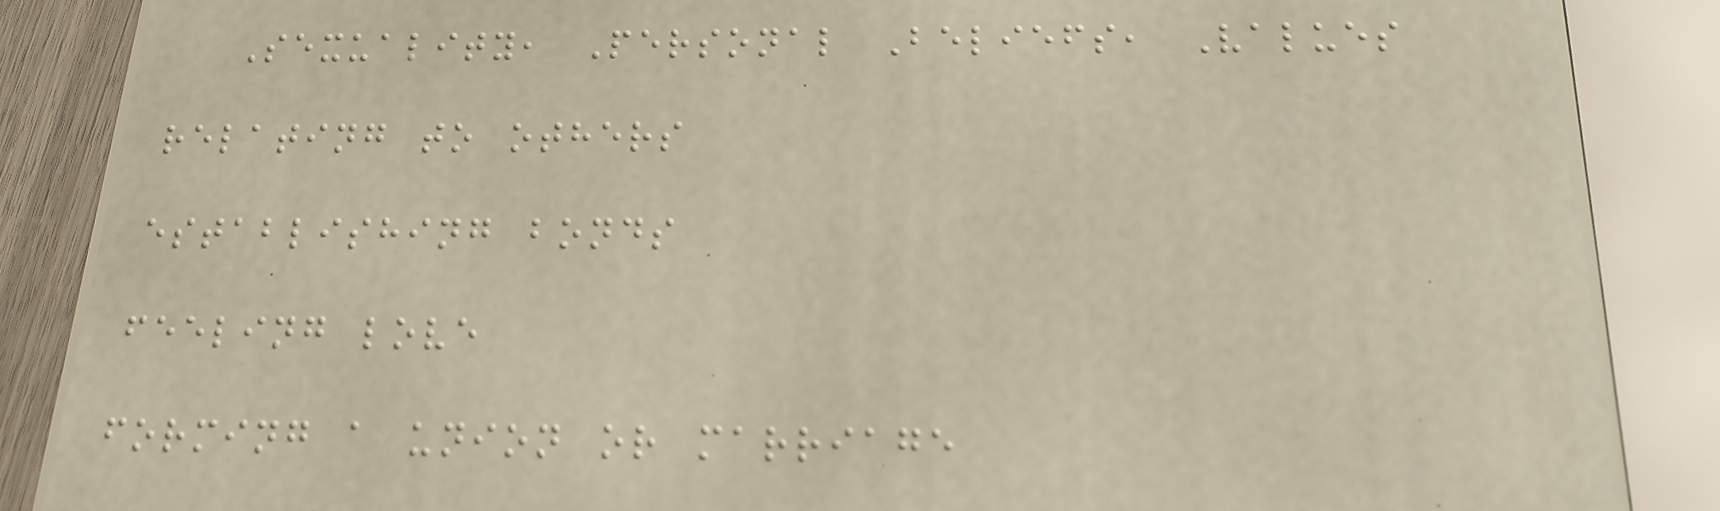Sexuality, Personal Beliefs, Values
relating to others
establishing bonds
feeling love
forming a union or marriage
